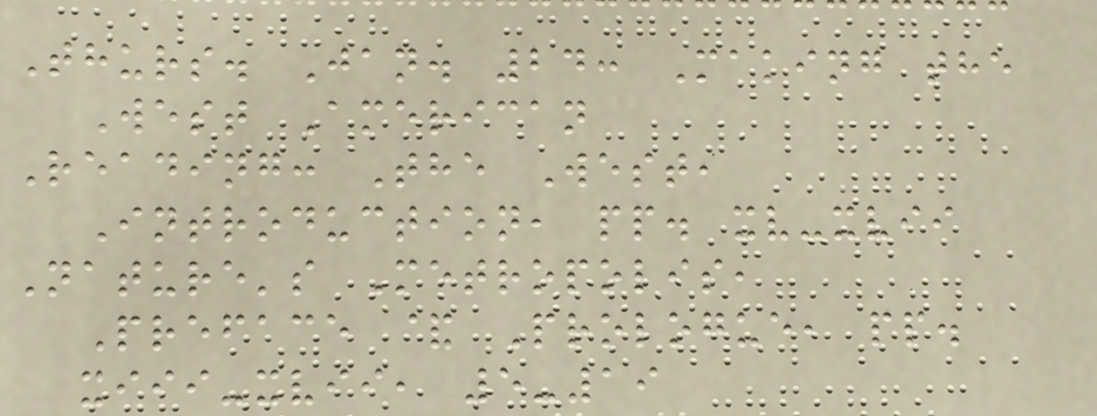Thurs. Jan. 24: Making the
West American
Reading: The West,
Introduction, pp. xv-xvii
Nature's Metropolis,
Preface & Prologue, pp.
xiii-xvii, 5-19
